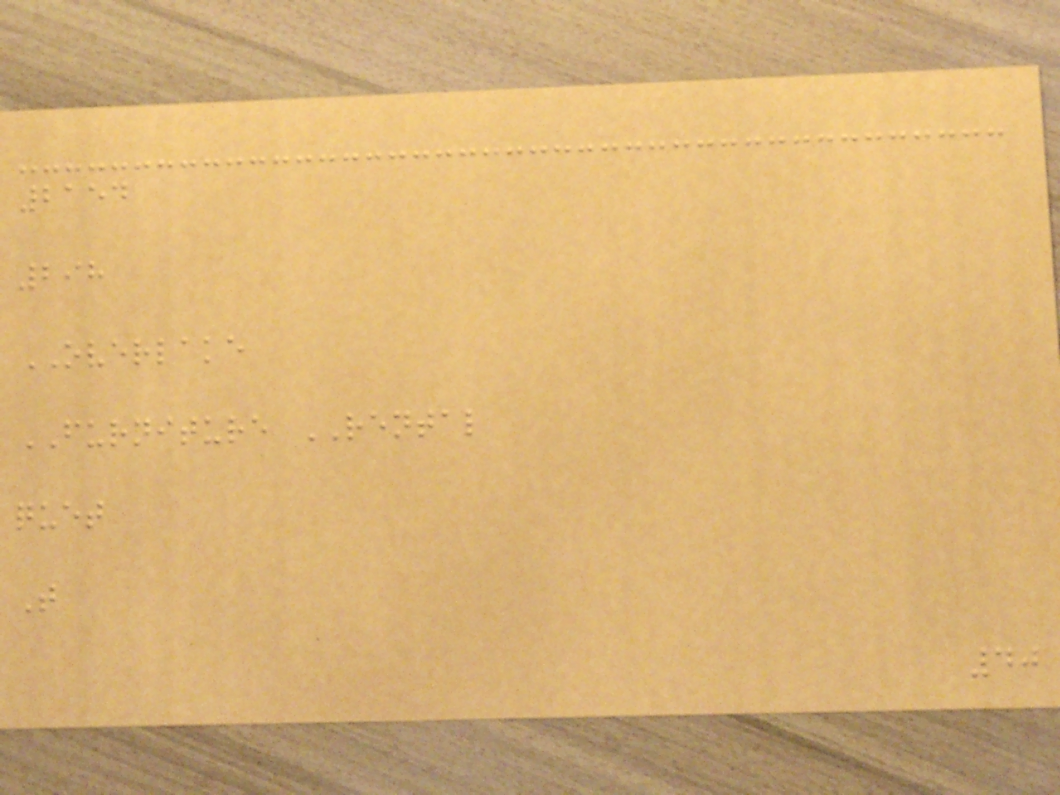2154
298
OVERLAKE
FURNITURE RENTAL
quet
T
40
